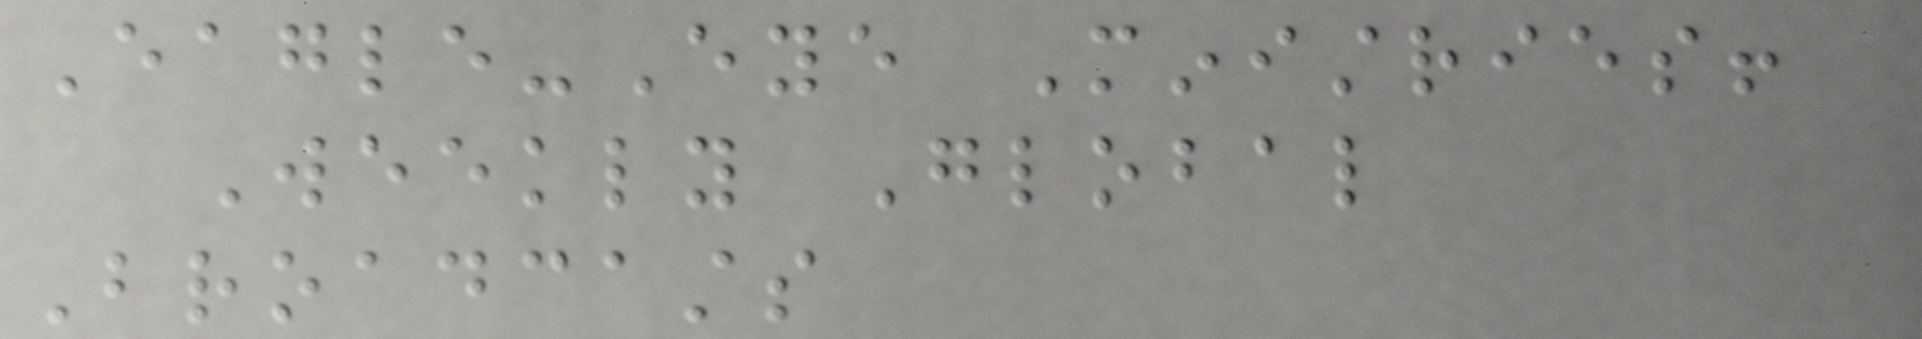Eagle-Eye Ministries!
Weekly Global
Broadcasts
